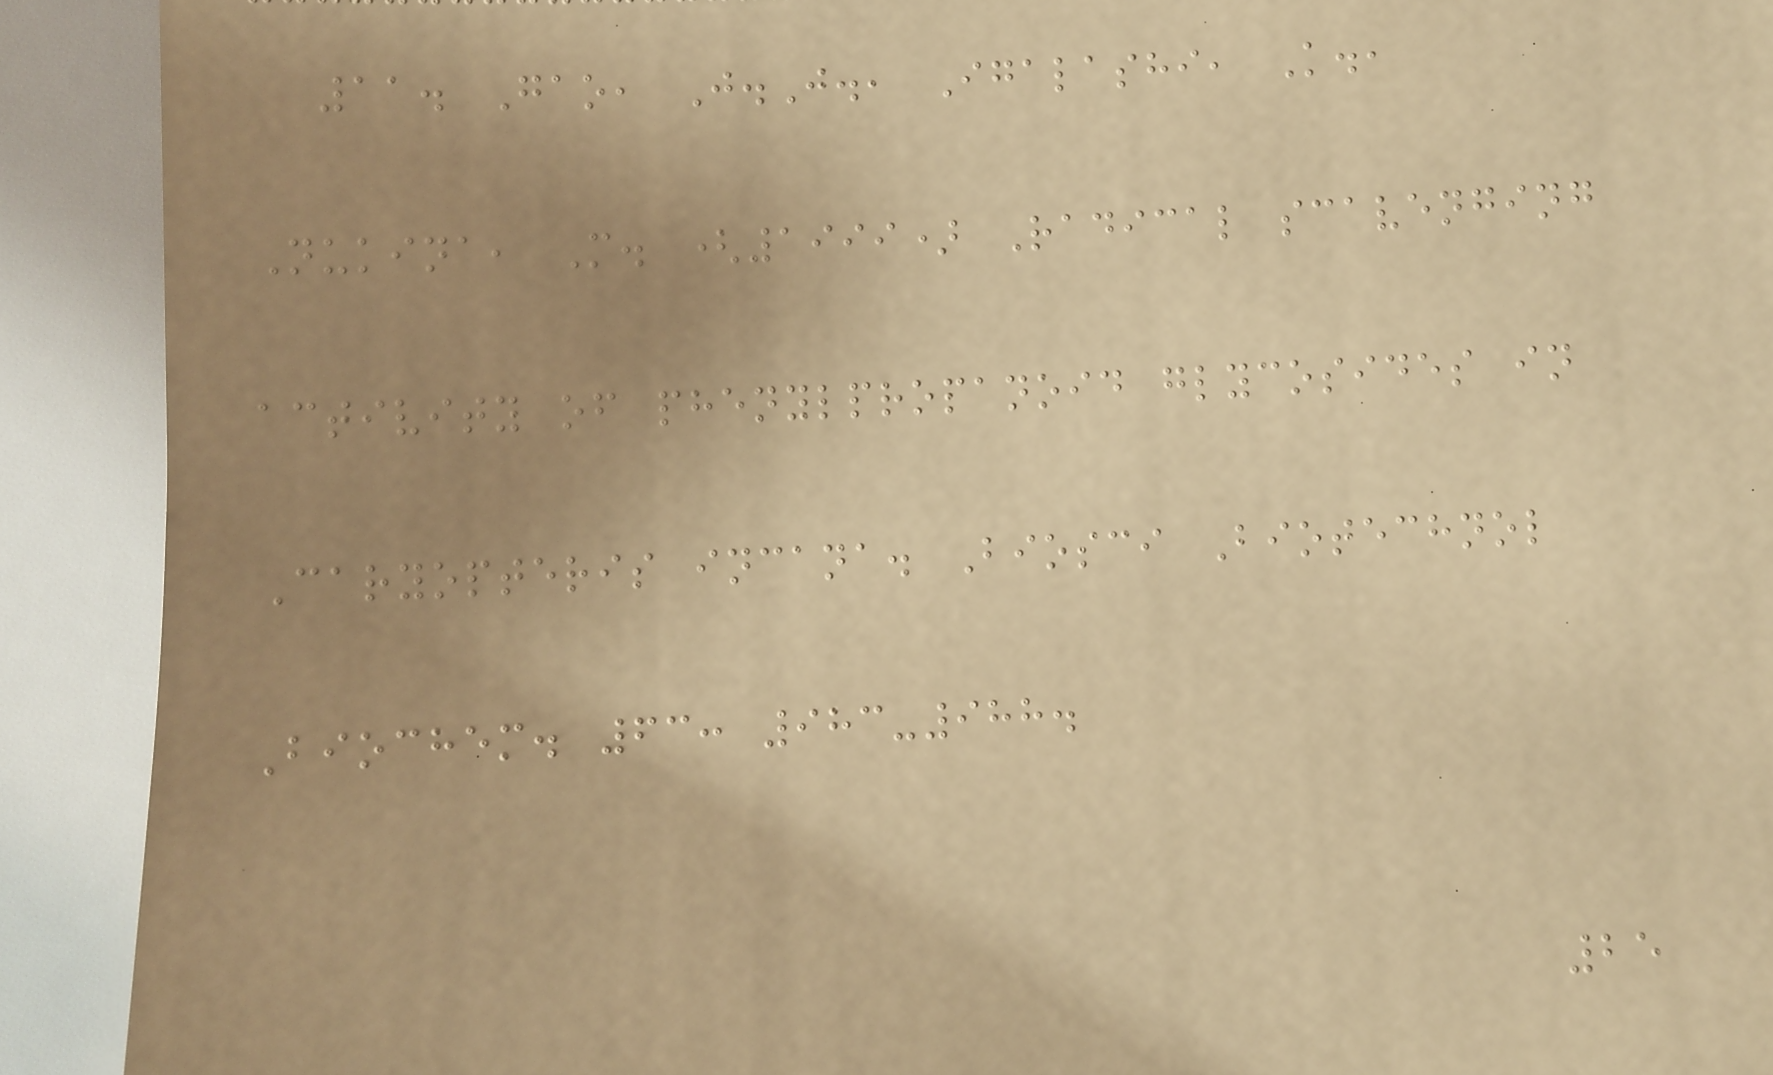11. Gao, J.J., Igalashi, K.,
Nukina, M. (1999) Radical scavenging
activity of phenylpropanoid glycosides in
Caryopteris incana. Biosci Biotechnol
Biochem. 63: 983-988.
25
